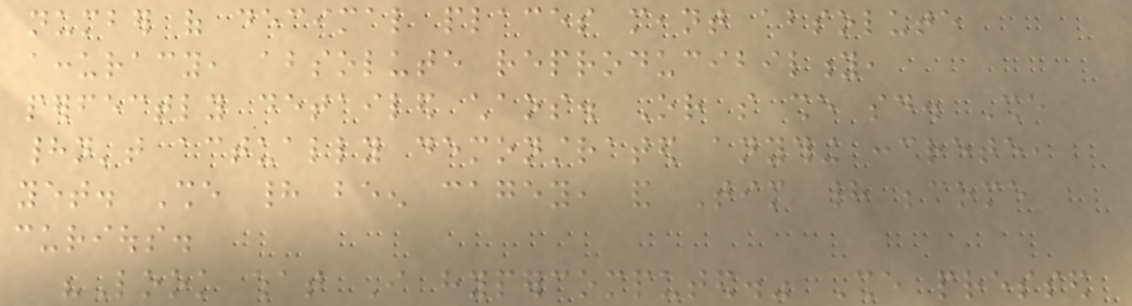number of decimal places meant absolute
accuracy, absolute reproducibility,
perfectly detailed chaos. Or so she said. She
hadn't actually demonstrated anything concrete,
yet. She had been cagey, and Tim had become
curious.
"Look what I hypercomputed." She pressed
